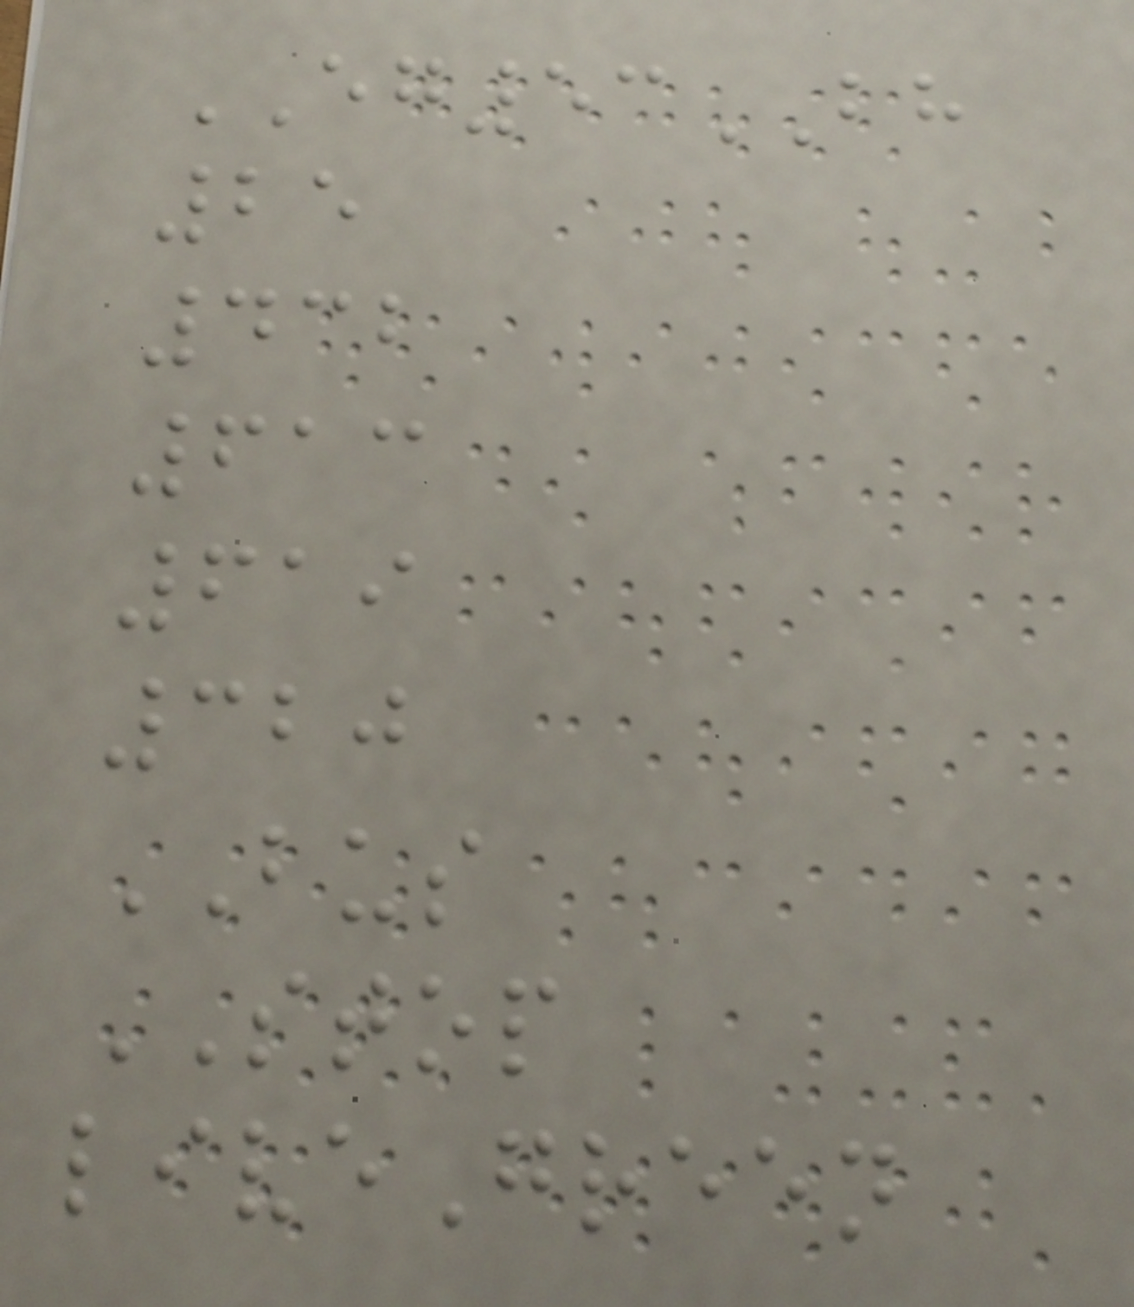EG53BH
25
432
613
619
320
BUS
STOP
liveGreen
